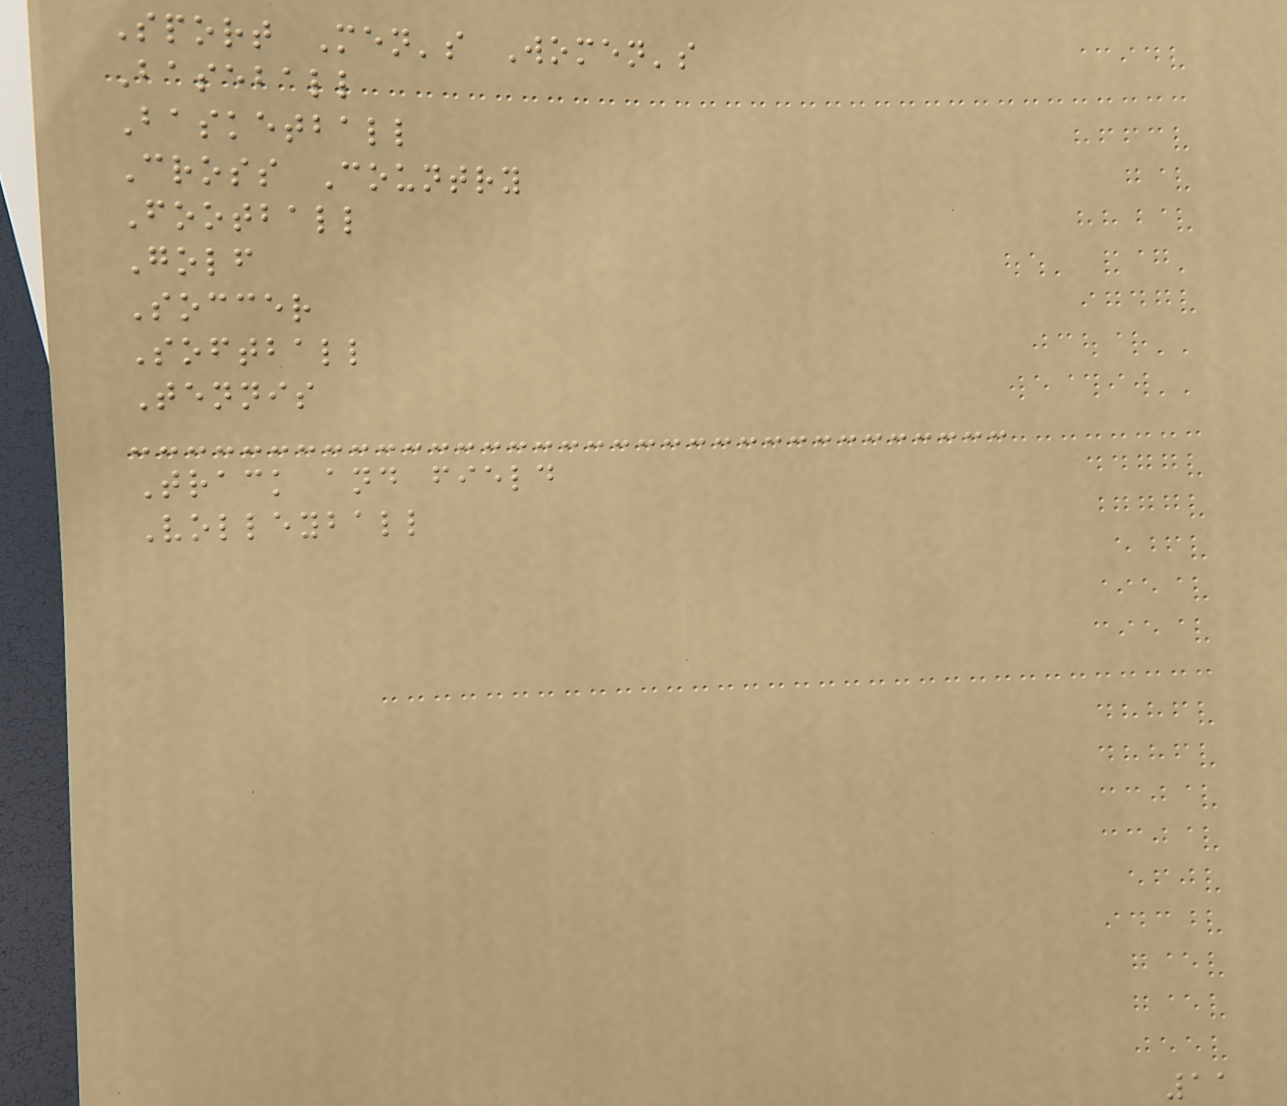Sport Men's Women's
Baseball
Basketball
Cross Country
Football
Golf
Soccer
Softball
Tennis
Track and field
Volleyball
11
